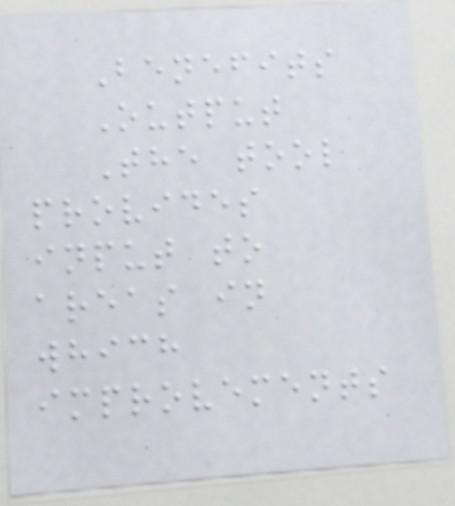Benefits
Output
The tool
provides
input to
areas in
which
improvements
